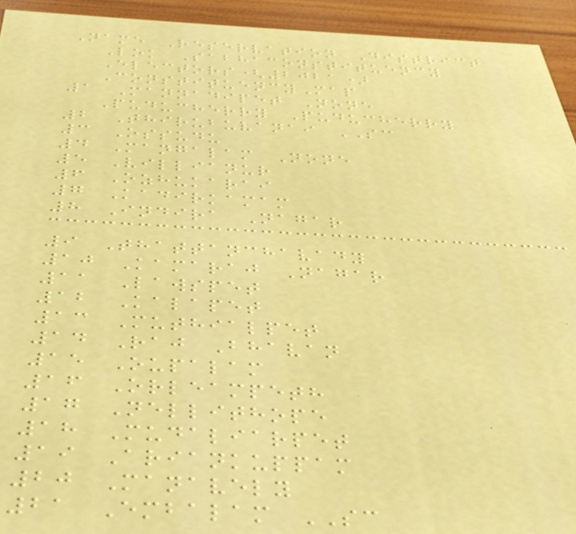Name Reservation District
Lok Sabhaconstituency
Electors(2021)
ConstituencyMap
1 Mannadipet None
Puducherry Puducherry
2 Thirubuvanai SC
3 Ossudu
4 Mangalam None
5 Villianur
6 Ozhukarai
7 Kadirkamam
8 Indira Nagar
9 Thattanchavady
10 Kamaraj Nagar
11 Lawspet
12 Kalapet
13 Muthialpet
14 Raj Bhavan
15 Oupalam
16 Orleampeth
17 Nellithope
18 Mudaliarpet
19 Ariankuppam
20 Manavely
21 Embalam SC
